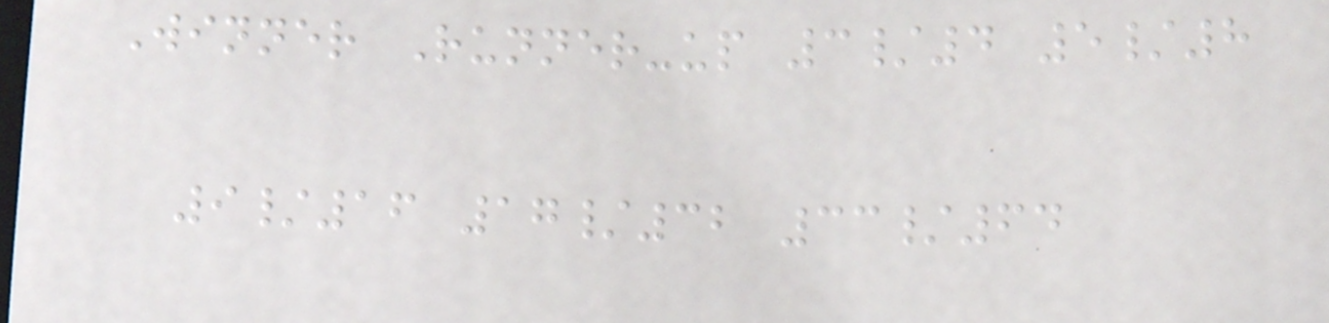Winner Runner-up 3/4 5/8
9/16 17/32 33/64
